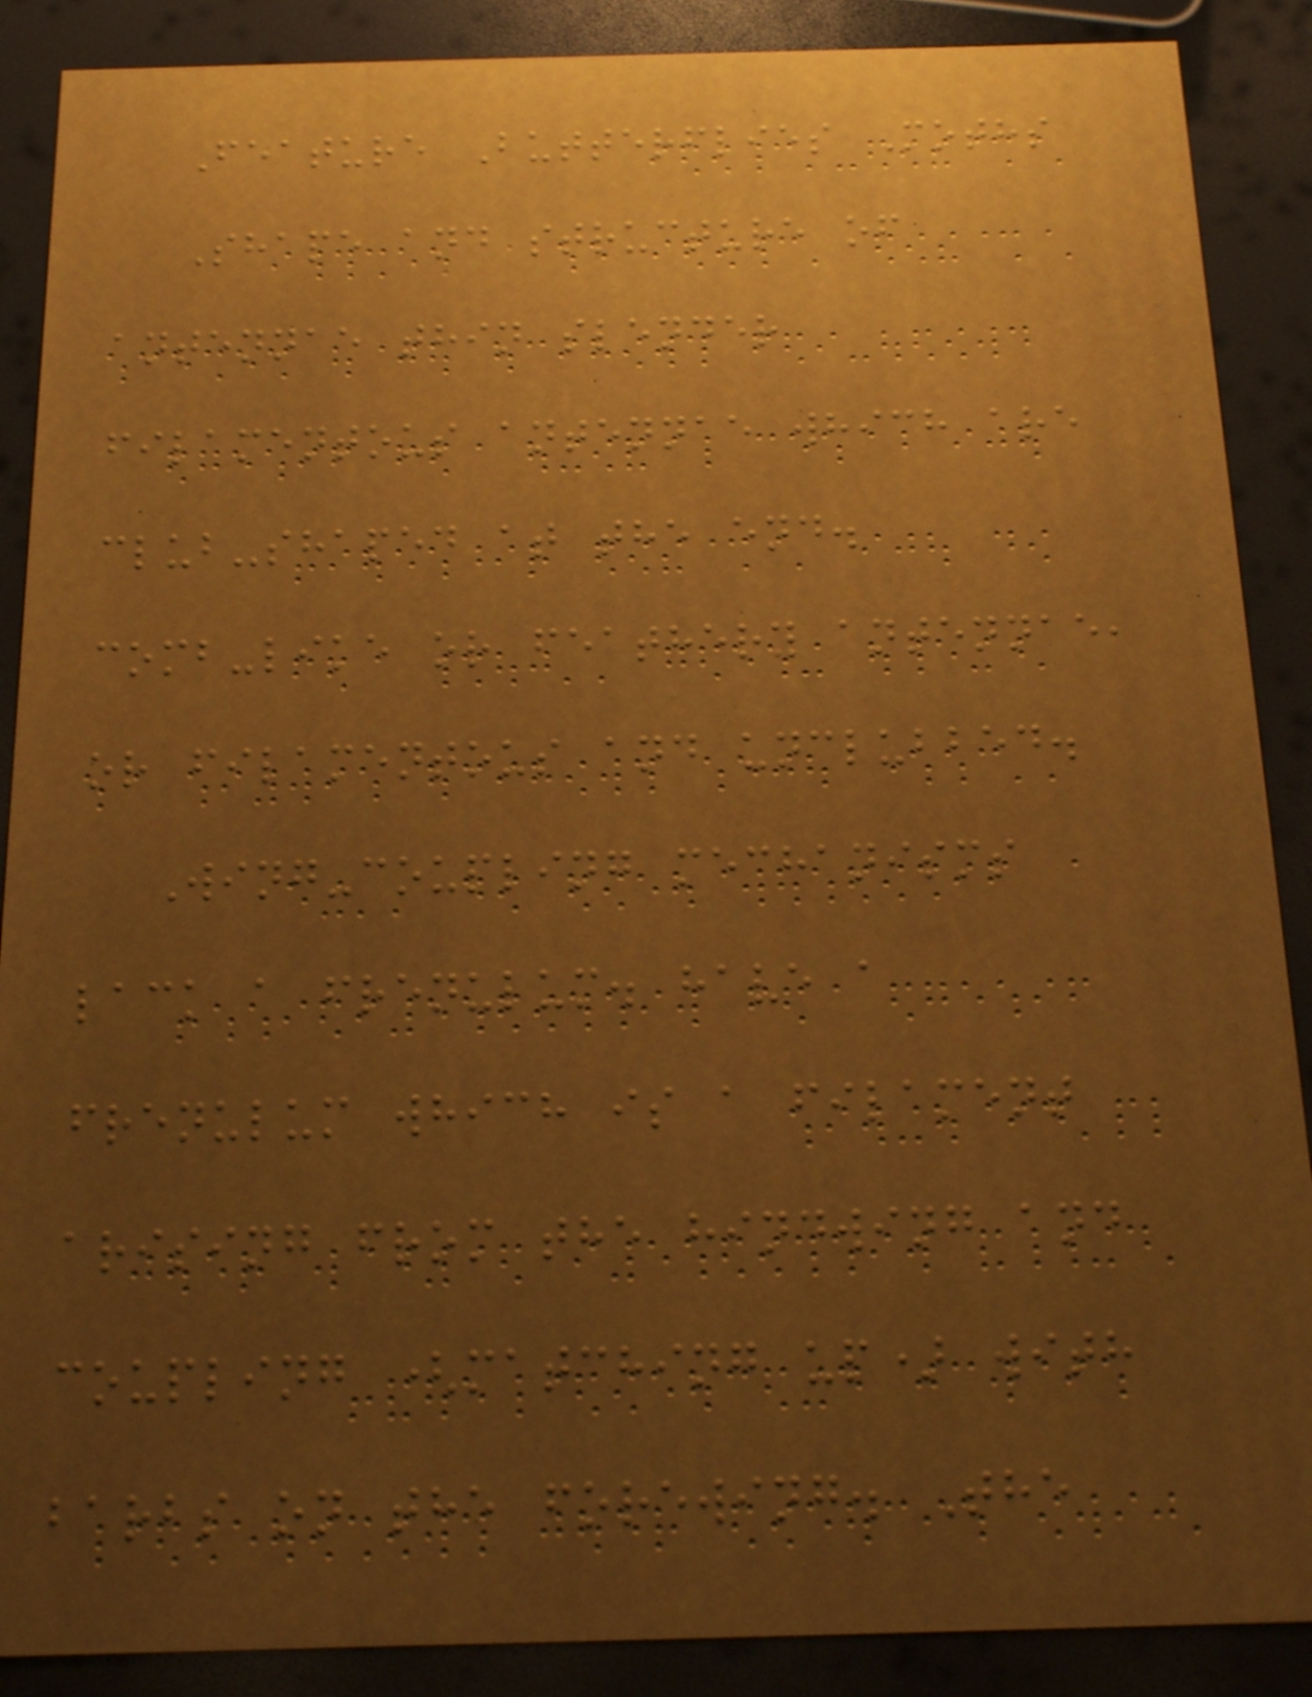Feature Butterflies Moths
Shape and structure of
antennae thin slender
filamentous antennae which are
club-shaped at the end.
comb-like or feathery antennae,
or filamentous and unclubbed.
Wing-coupling mechanisms
lack a frenulum. have a
frenulum which is a filament
arising from the hindwing and
coupling (matching up) with
barbs on the forewing. The
